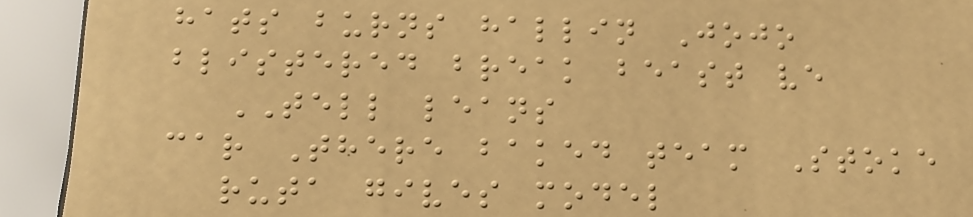hats burns hallin Jojo
blistered break beast ve
TELL leans
car There baked team Stoke
ruta gives model
